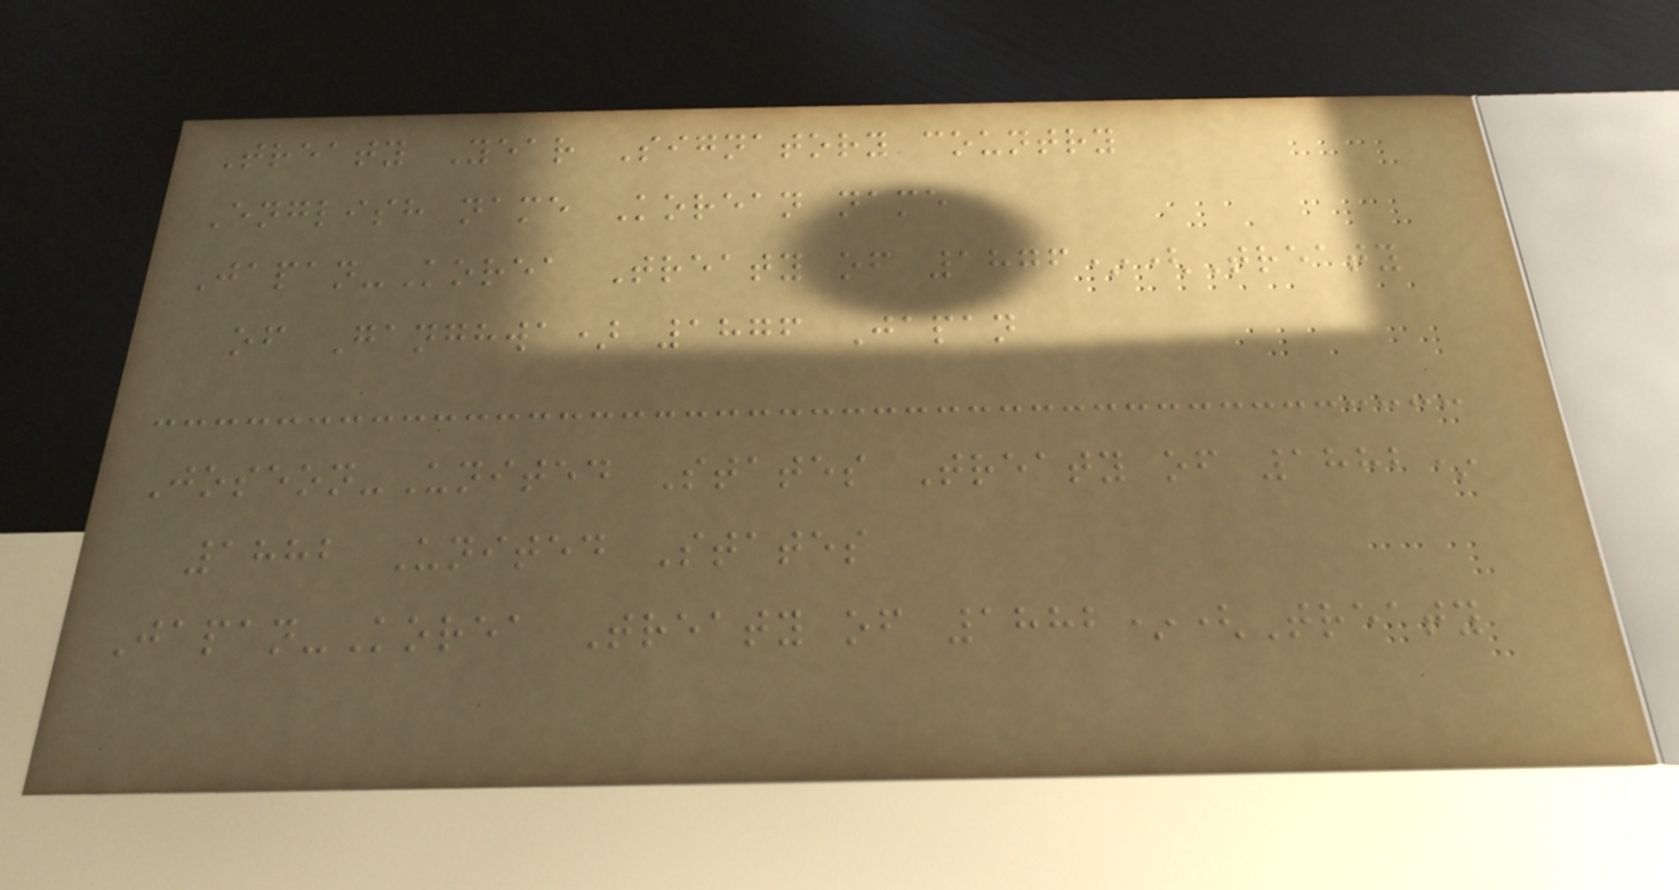Treaty Year Signatory country
English name Korean name
Japan-Korea Treaty of 1876*(Treaty
of Ganghwa) 1876 Japan
Joseon-United States Treaty of 1882*
1882 United States
Japan-Korea Treaty of 1882*(Treaty
